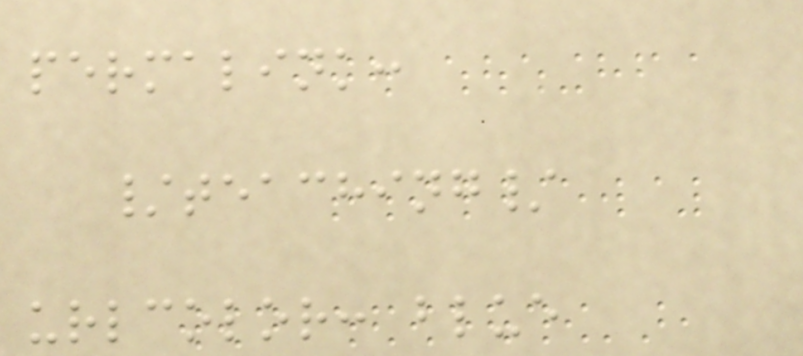permalink:
/teaching/
urlcolor: blue
